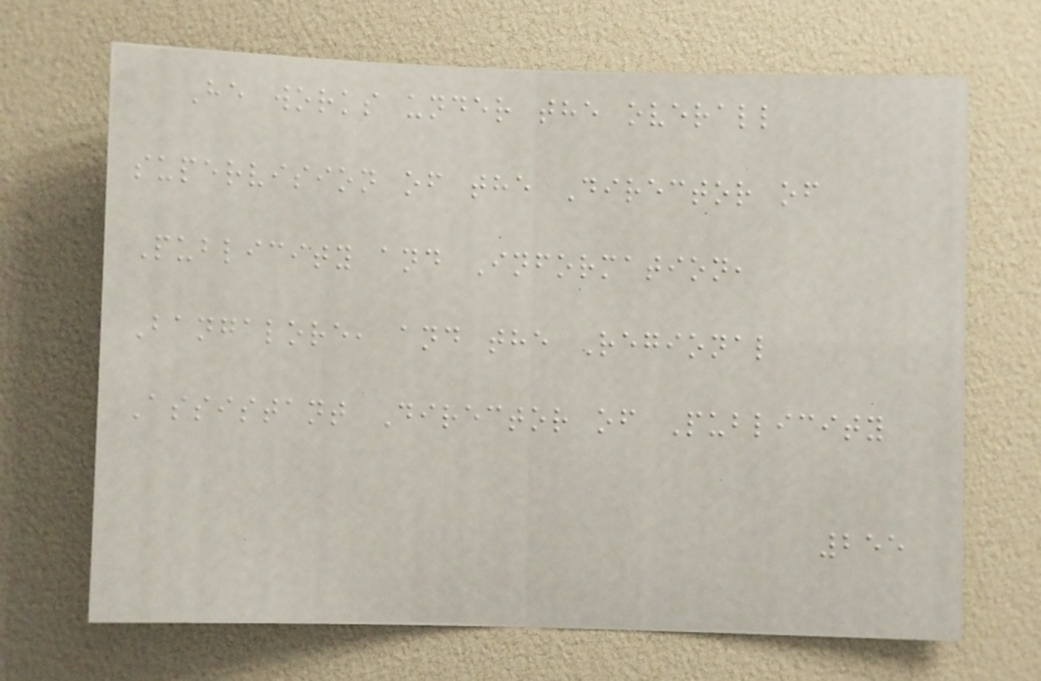He works under the overall
supervision of the Director of
Publicity and Information,
Bangalore, and the Regional
Assistant Director of Publicity
255
